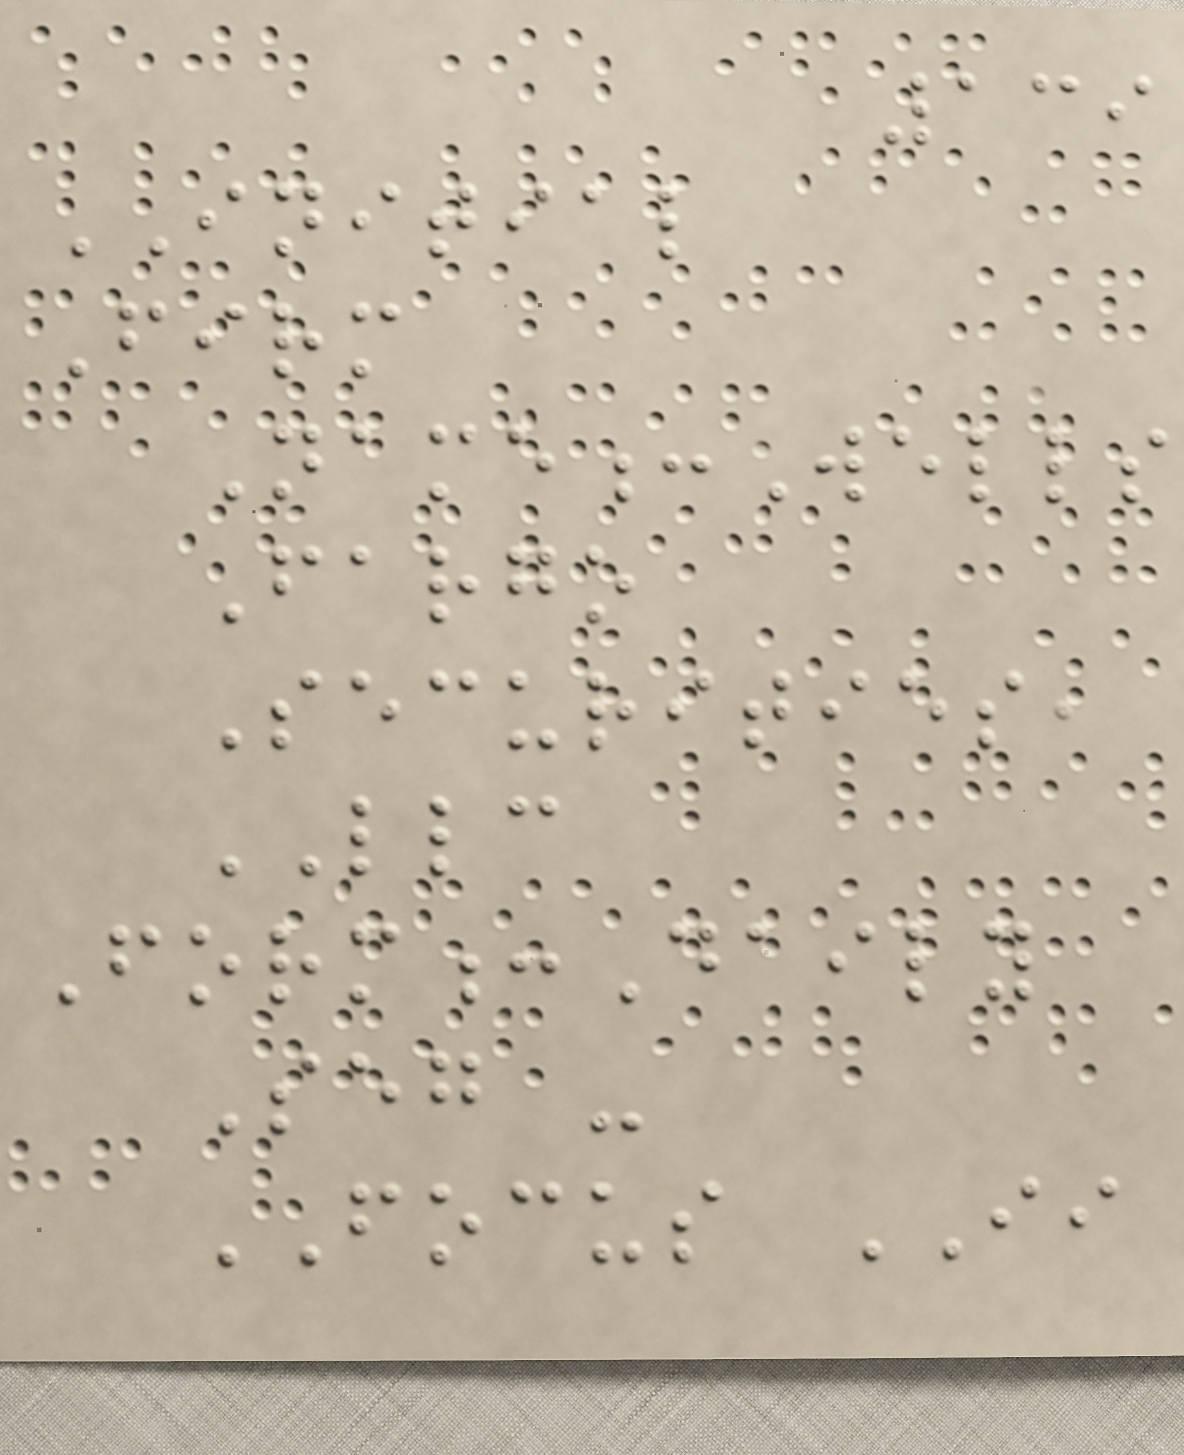139
INITIAL
Firm
Name:Wells
Fargo
Securities,
LLC
Form:Daily
Seg -
FOCUS II
